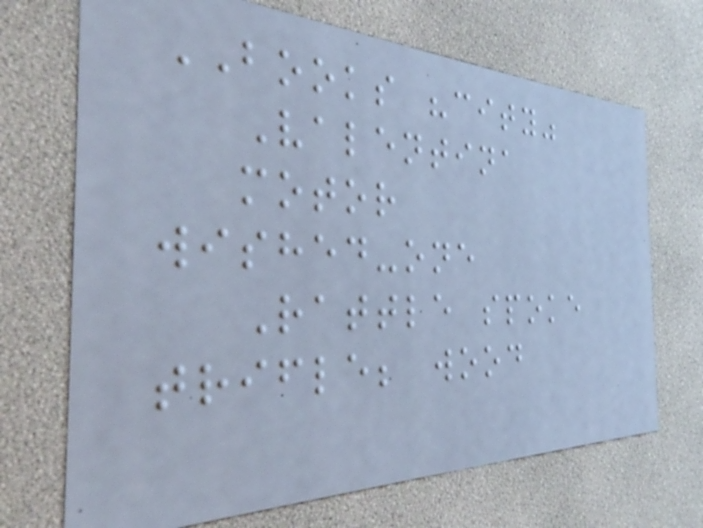BOOKS "city"
Valentina
motor
wished-one
Rattle spoke
trifle; wood
